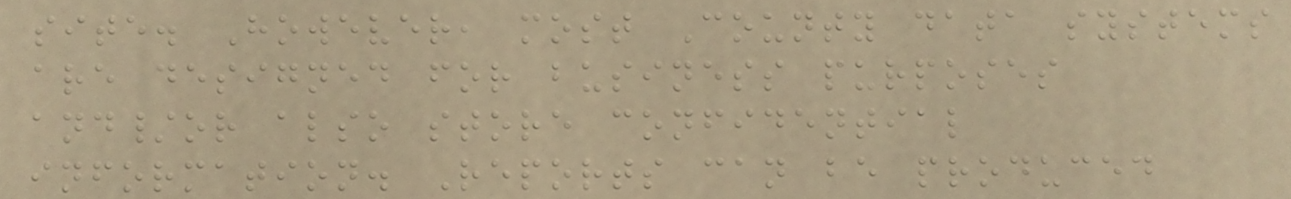site. However, most County data systems
are designed for business purposes
and/or also store confidential
information. Reports can be produced
